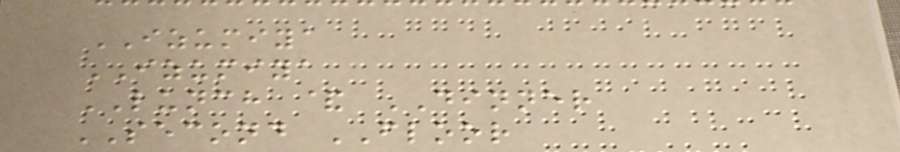IZUMIYA
IZUMIYA
LUNCH & DINNER
SECOND FLOOR
